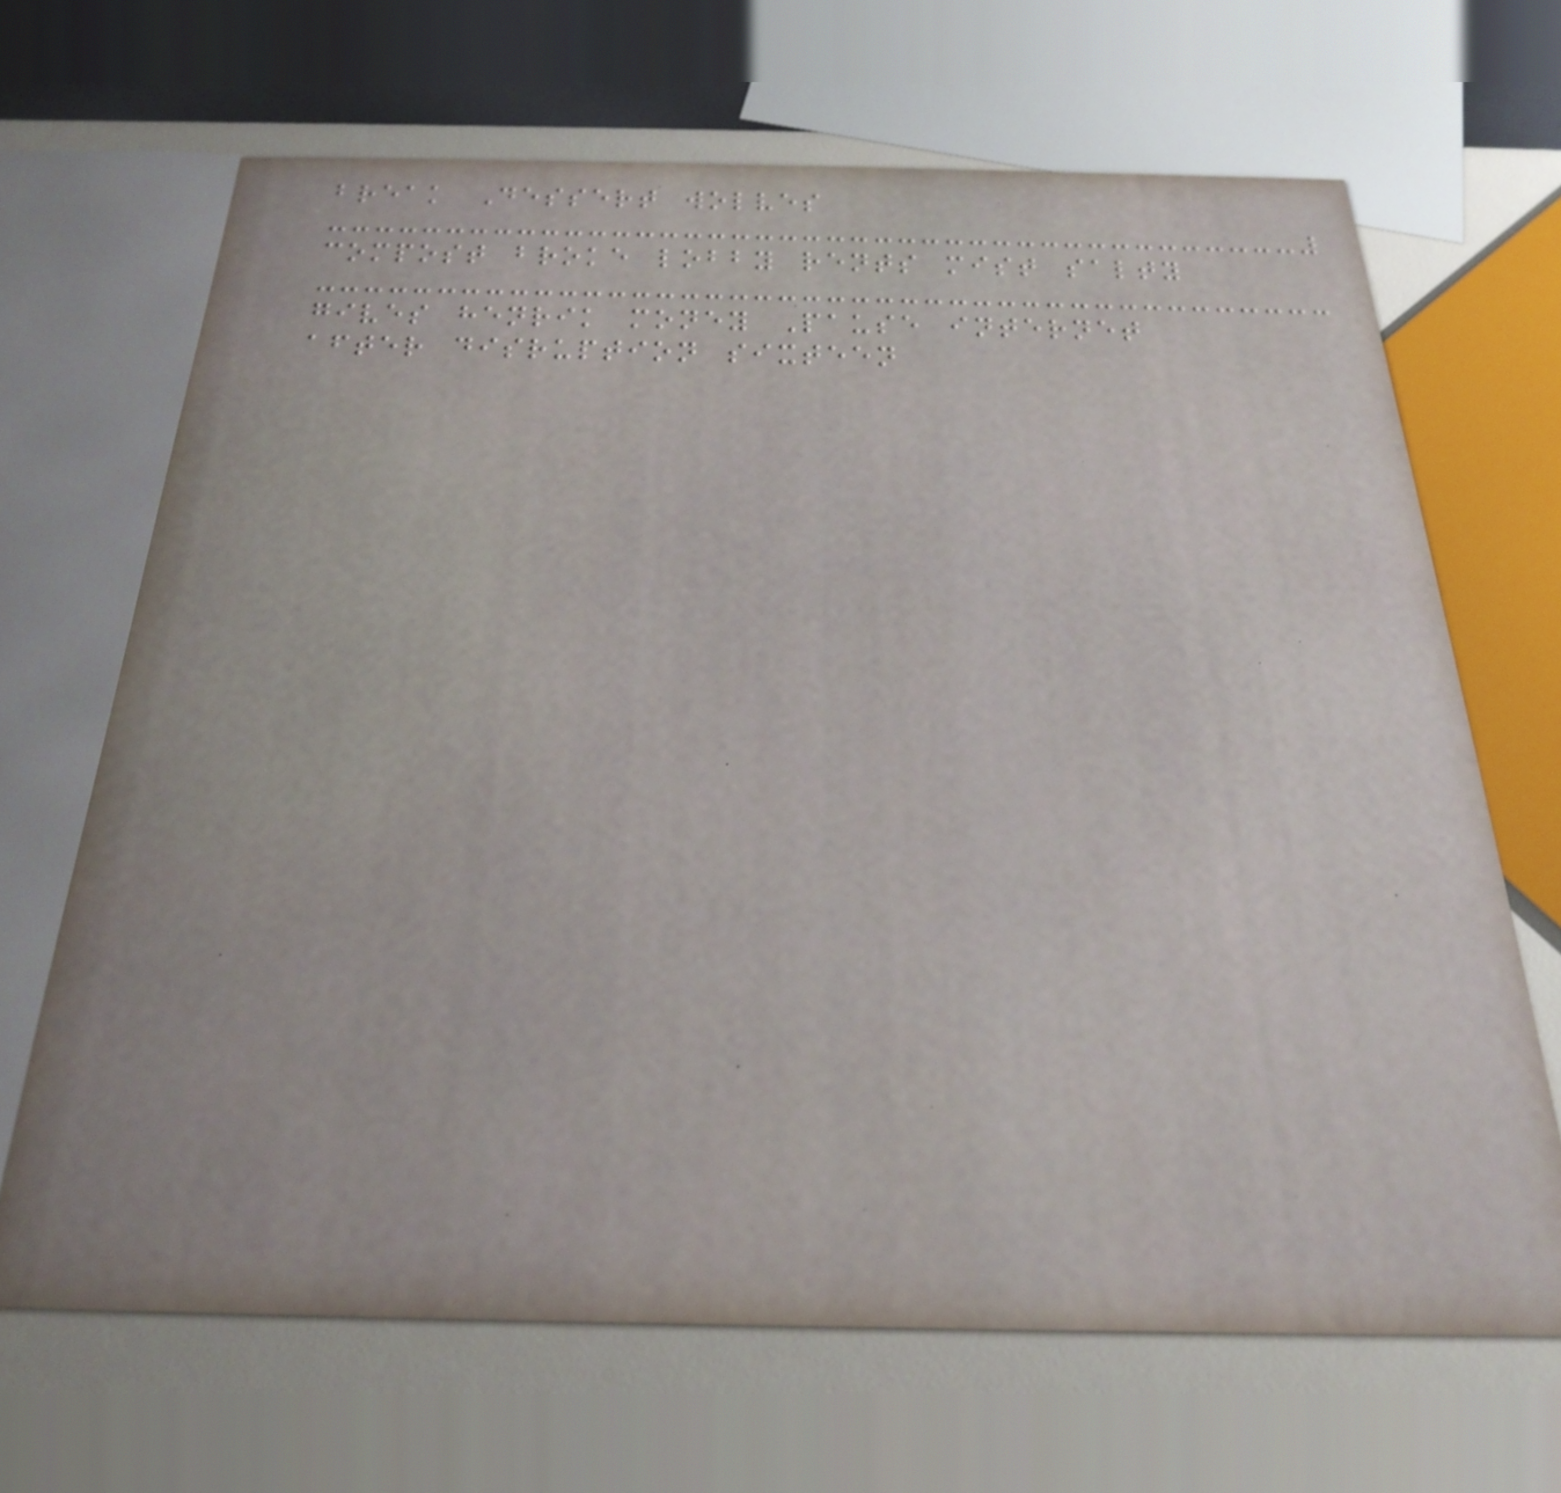break Dessert wolves
compost broke lobby rents mist salty
gives henrik money Pause internet
after disruption sixteen
